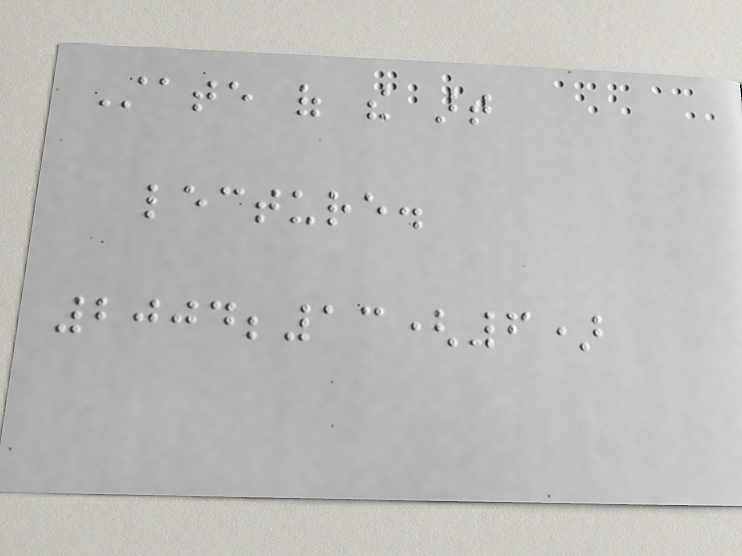State of the art
lecture.
2004;13(6)
